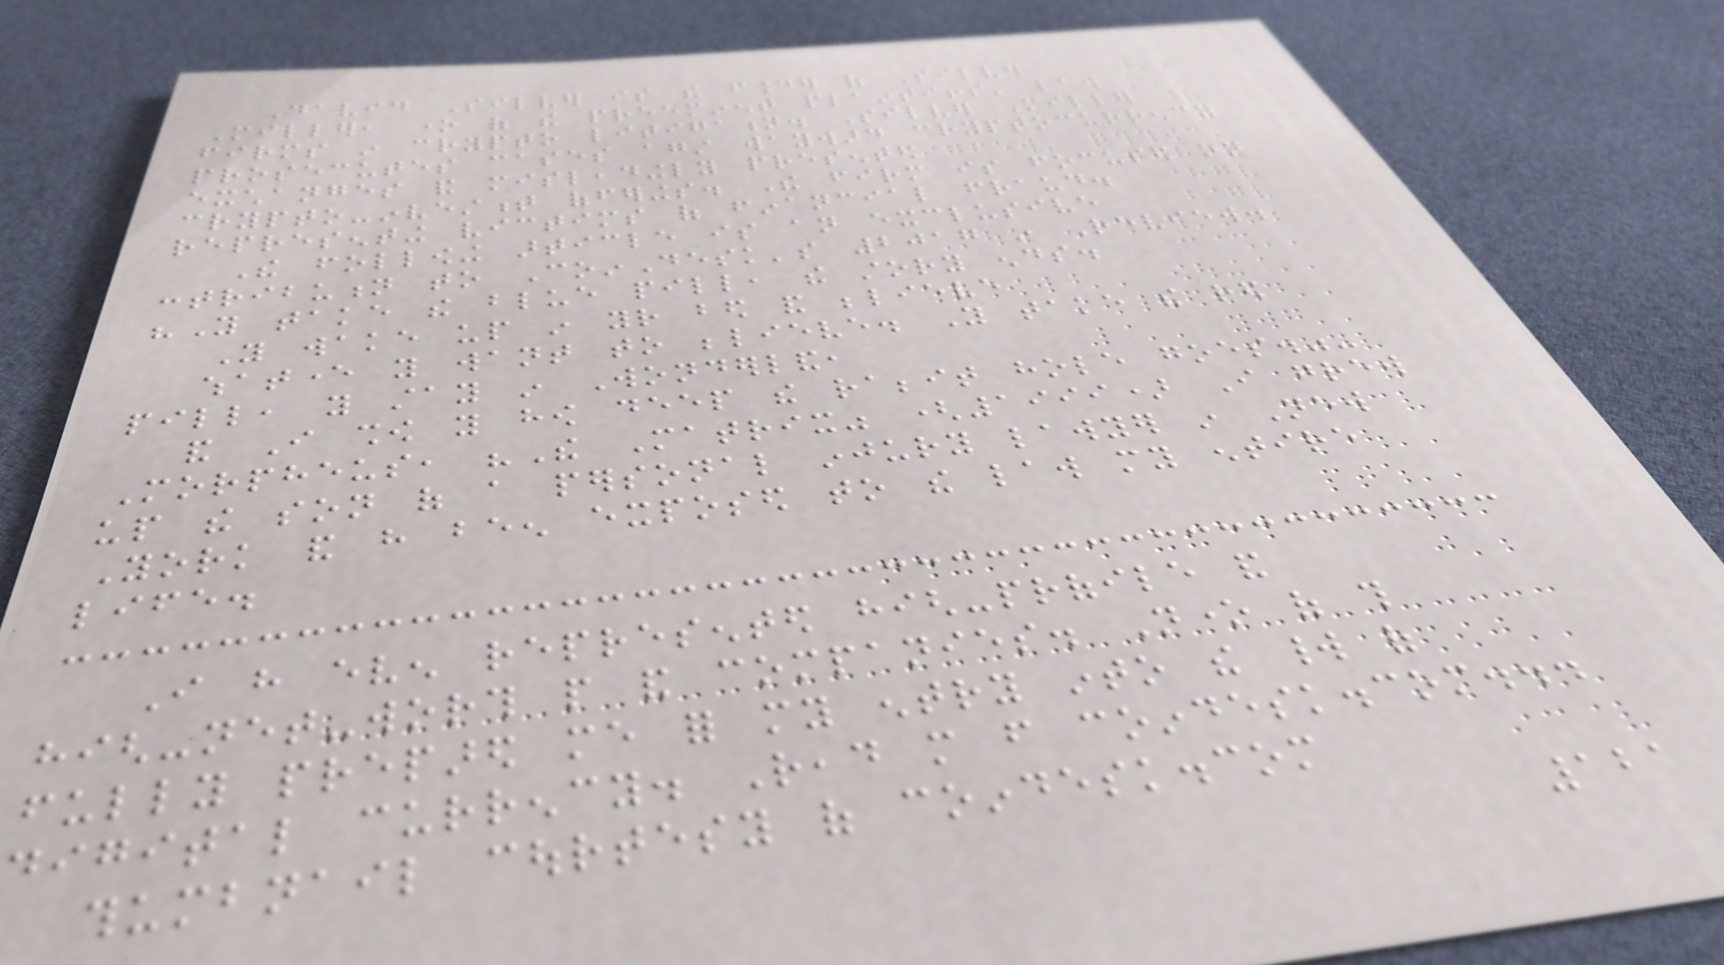David Silver is the founder of Silver
Miller, one of the preeminent plaintiffs' law
firms in crypto litigation. Silver Miller
prosecutes cases against wayward cryptocurrency
exchanges and misleadingly presented
crypto-investment offerings. The firm is focused on
representing victims of financial fraud.
The following article is an exclusive
contribution to CoinDesk's 2017 in Review.
"You take the blue pill, the story ends.
You wake up in your bed and believe
whatever you want to believe. You take the red
pill, you stay in Wonderland,
and I show you how deep the rabbit hole goes."-
Morpheus, "The Matrix" (1999) I grew
up the son of a personal injury lawyer in New
York and have been exposed to the law my entire
life.
I have even represented high-profile and
high-net-worth people and companies. None of this
fully prepared me for my entry into the world of
digital currency. Read more from coindesk.com...
thumbnail courtesy of coindesk.com
121
